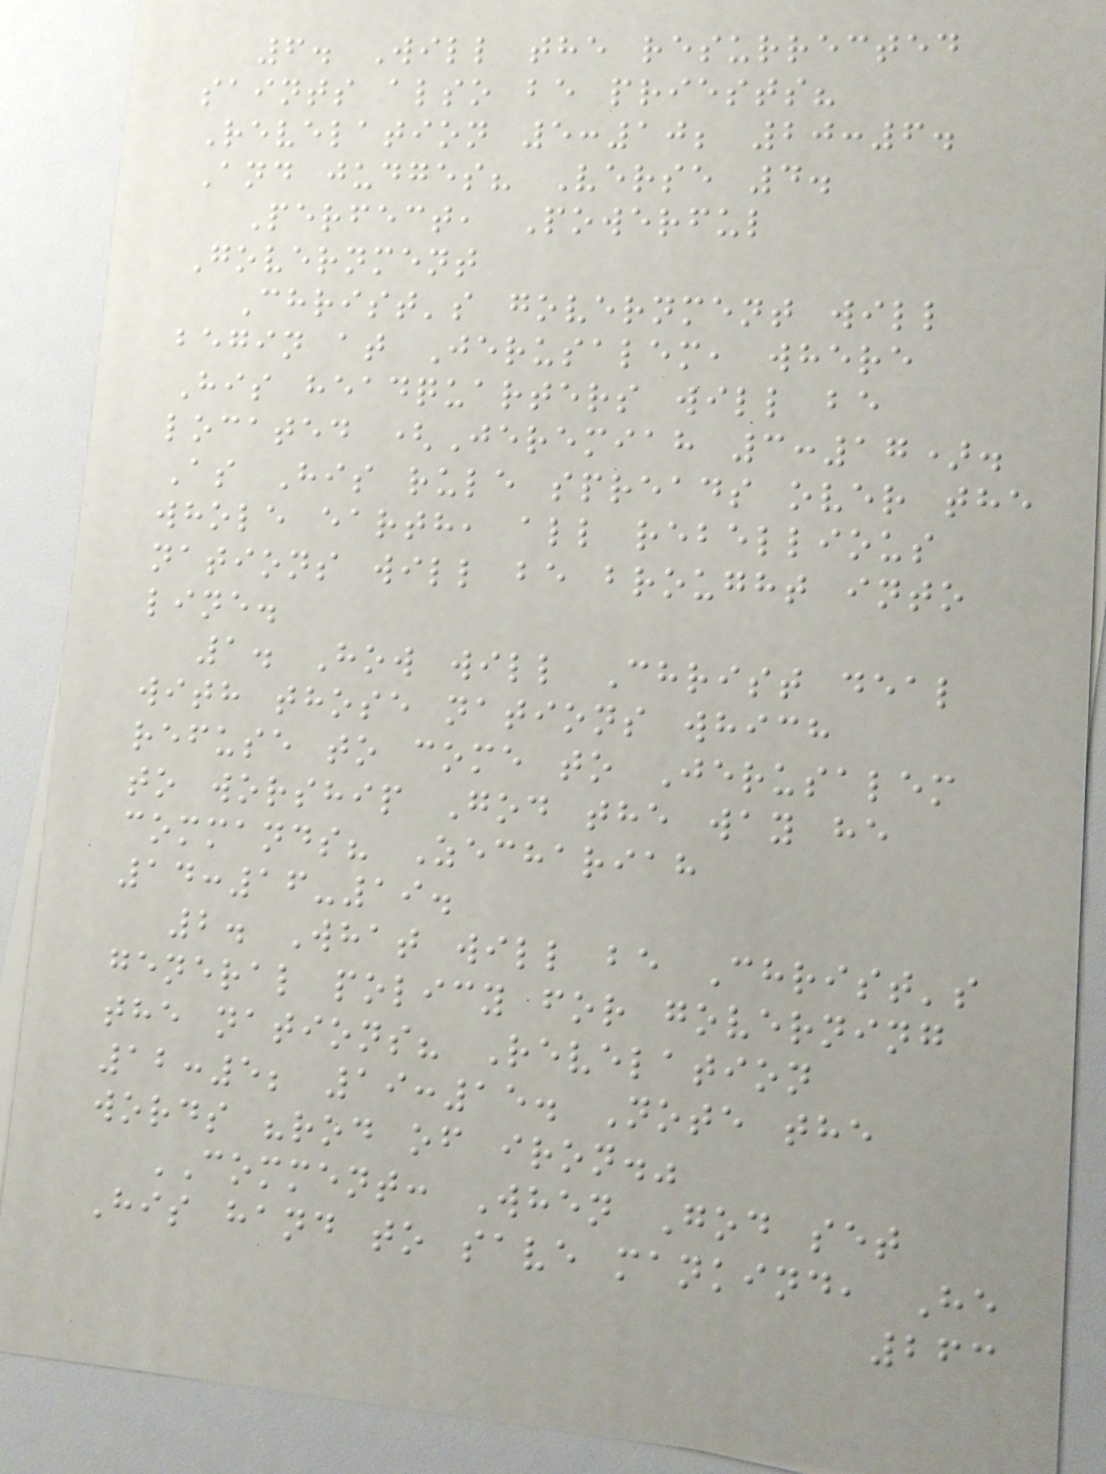6. Will the resurrected
saints also be priests?
Revelation 5:10; 20:6.
And judges? Verse 4.
Perfect, Powerful
Government
Christ's government will
begin at Jerusalem, where
His headquarters will be
located (Jeremiah 3:17).
As His rule spreads over the
whole earth, all rebellious
nations will be brought into
line.
1. How will Christ deal
with those nations which
refuse to come to Jerusalem
to worship God the way he
commands? Zechariah
14:16-19.
2. What will be Christ's
general policy for governing
the nations? Revelation
12:5; 19:15. Note the
words "rod of iron."
COMMENT: When God set
His hand to save mankind, He
263
